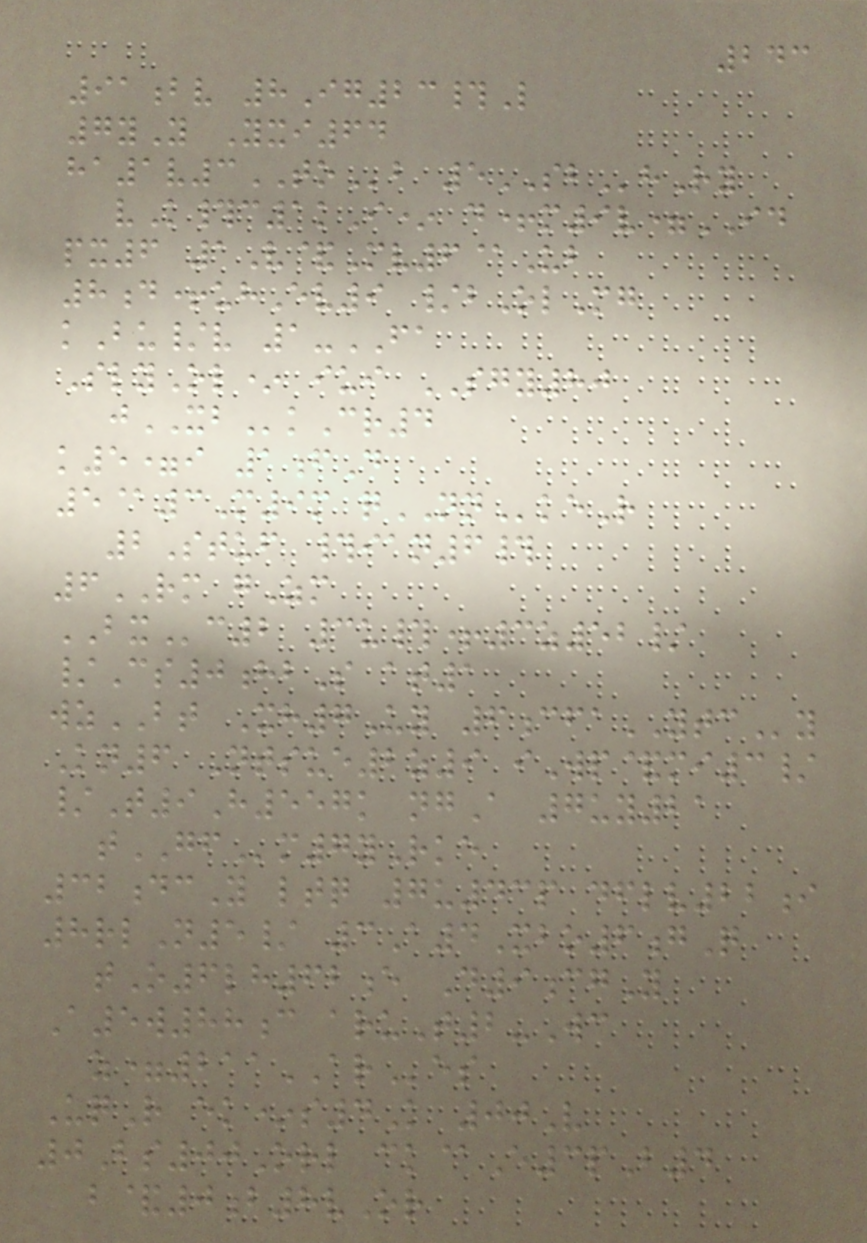243
91bv 8Ig23#L
7yY Yxi64
ha1v3TOb 5SBhRy
vK#c1kI* d+m9v=ID
px6 1V&Mv6@Ub
8d+uhEv9 /bOlMg
kBu/v 1-FA
SlyOl* iui SGY80
jXBkCr4
k5=i 1fD
5@3M9m qNNkeR
2Stuf #ian6#
6RM gZm
BXc2 3u#+3z52/
/Cs0hbS at1
wzBT Xh7Uy 6cfaYTCy
Kn6 Ntsue2z9 iWp&mi3/
/T9H557k ngA 7uy21
tGFm7yRke
32dcY ltq 7u43p dflv22i
8rlN5/ 3A4Xbo6gQ
tO6lh62e D9cgY
A5w88c aruT2-Wc
z=211ARes
UqR ek*s4K 00V
0Bs00Orl ck@E3pB4
b&0b8vOr
